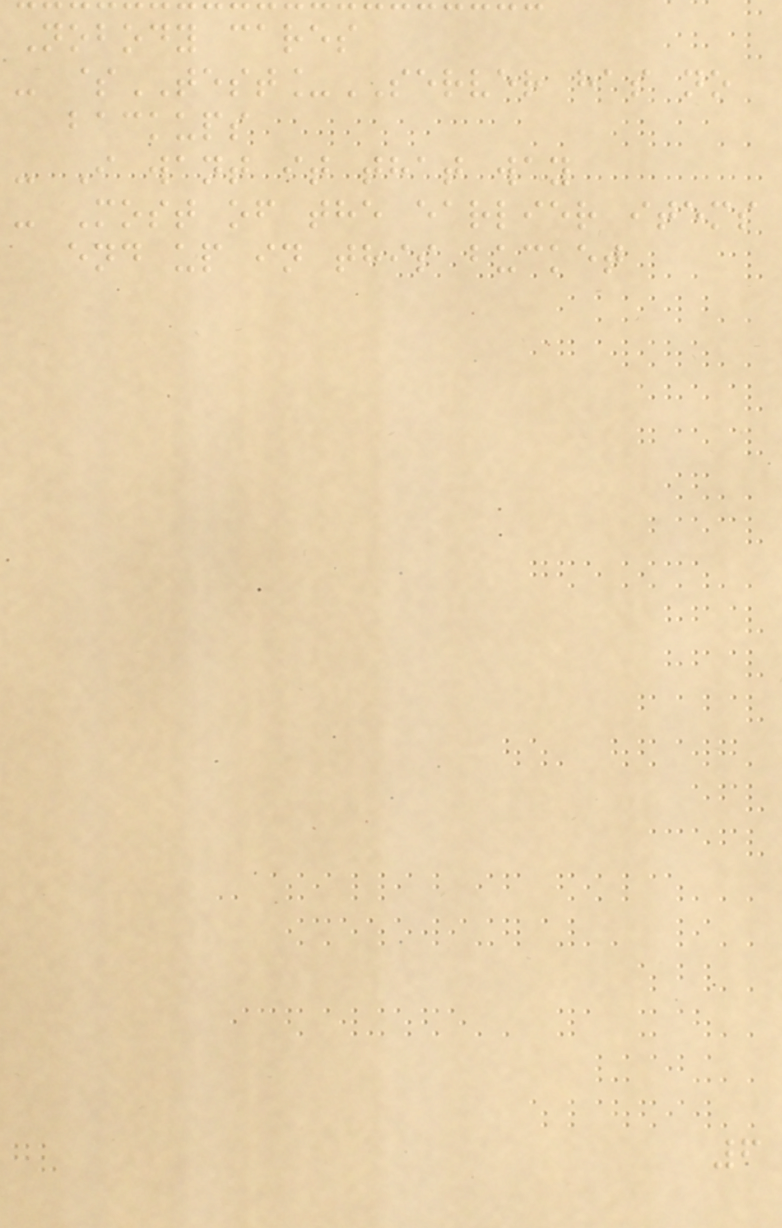Nobody cares
- $TEST_SERVER has no
backups
- I want it that way
- Most of the earlier items
end up in this bucket
6
